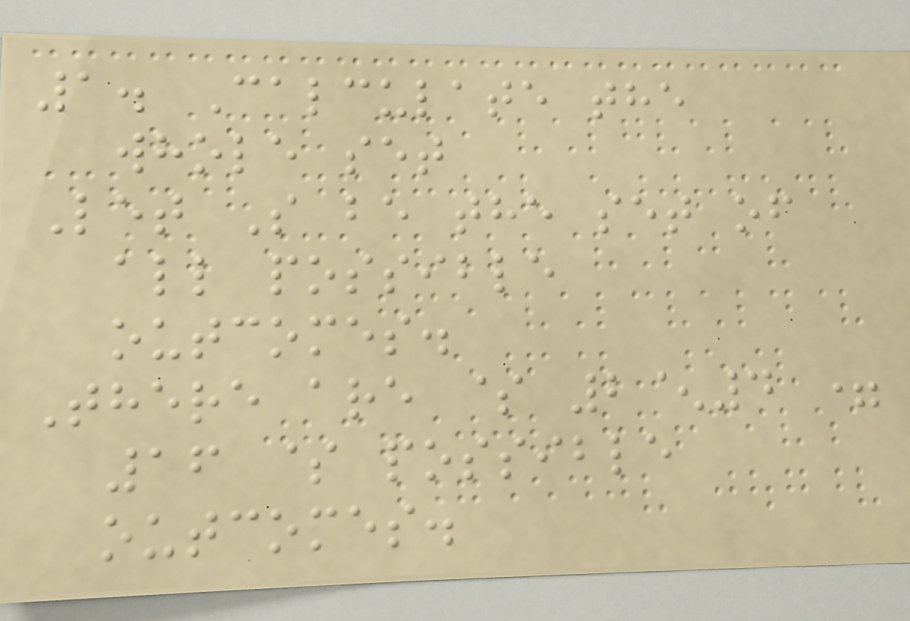1. Calculate the
whole set
Let S be the set of
all possible
outcomes.
There are $ 2^4 =
16 $ possible
outcomes.
